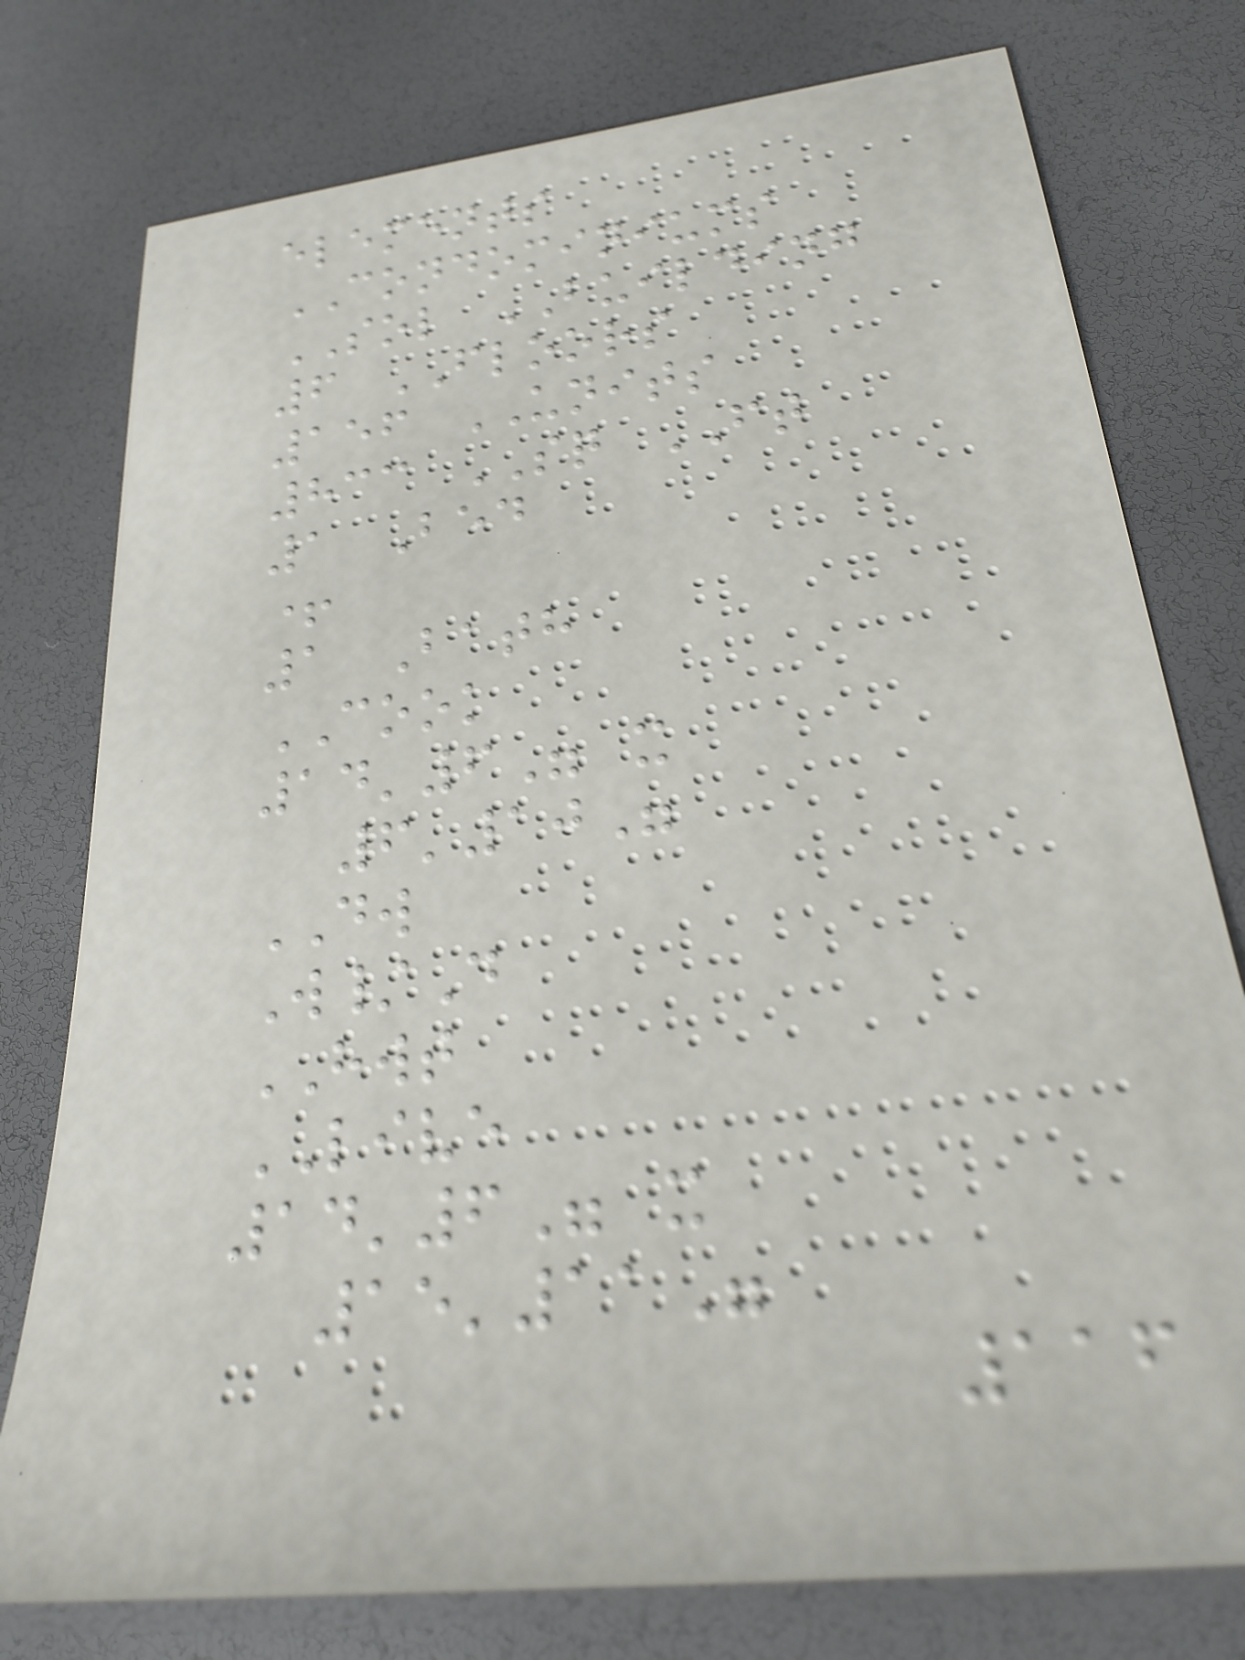elements
CONDOMINIUMS
SOL BUILDING
6 FLOORS
156 UNITS
833 SQ FT
1 Bed
+
1 Bath
COOK
14'6" x
6'10"
DW
W/D
HWT
LIVE
14'6" x
15'11"
116
